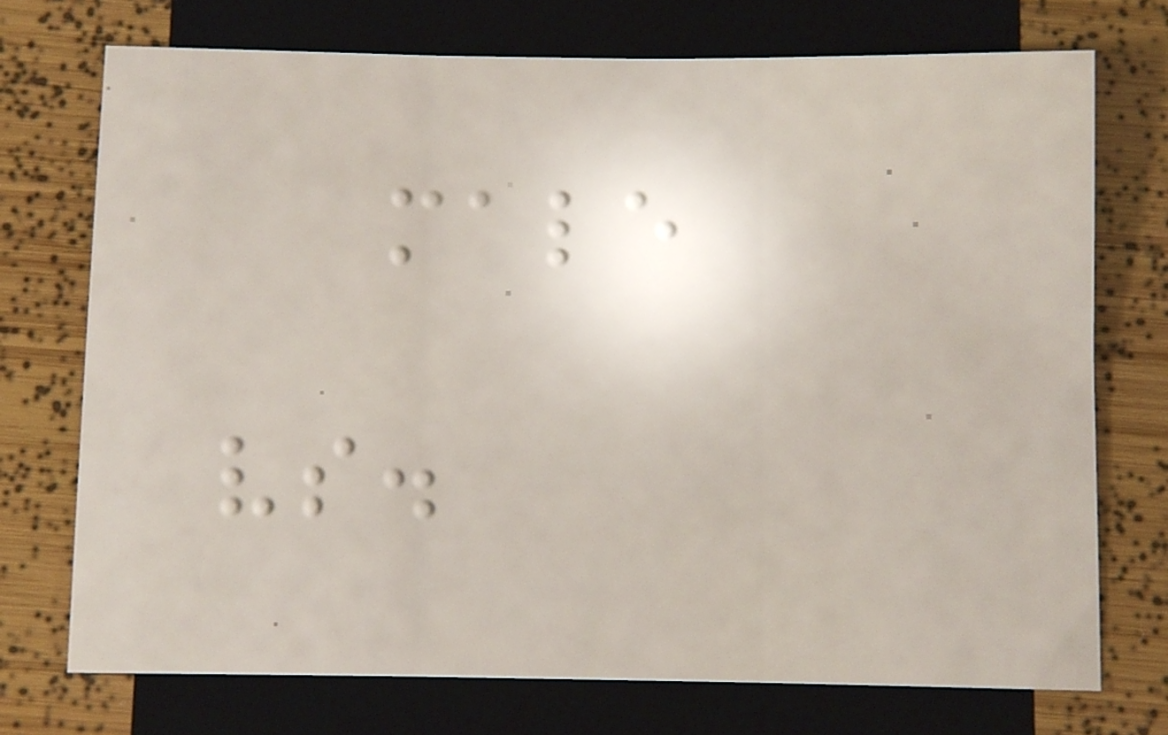male
vs.
